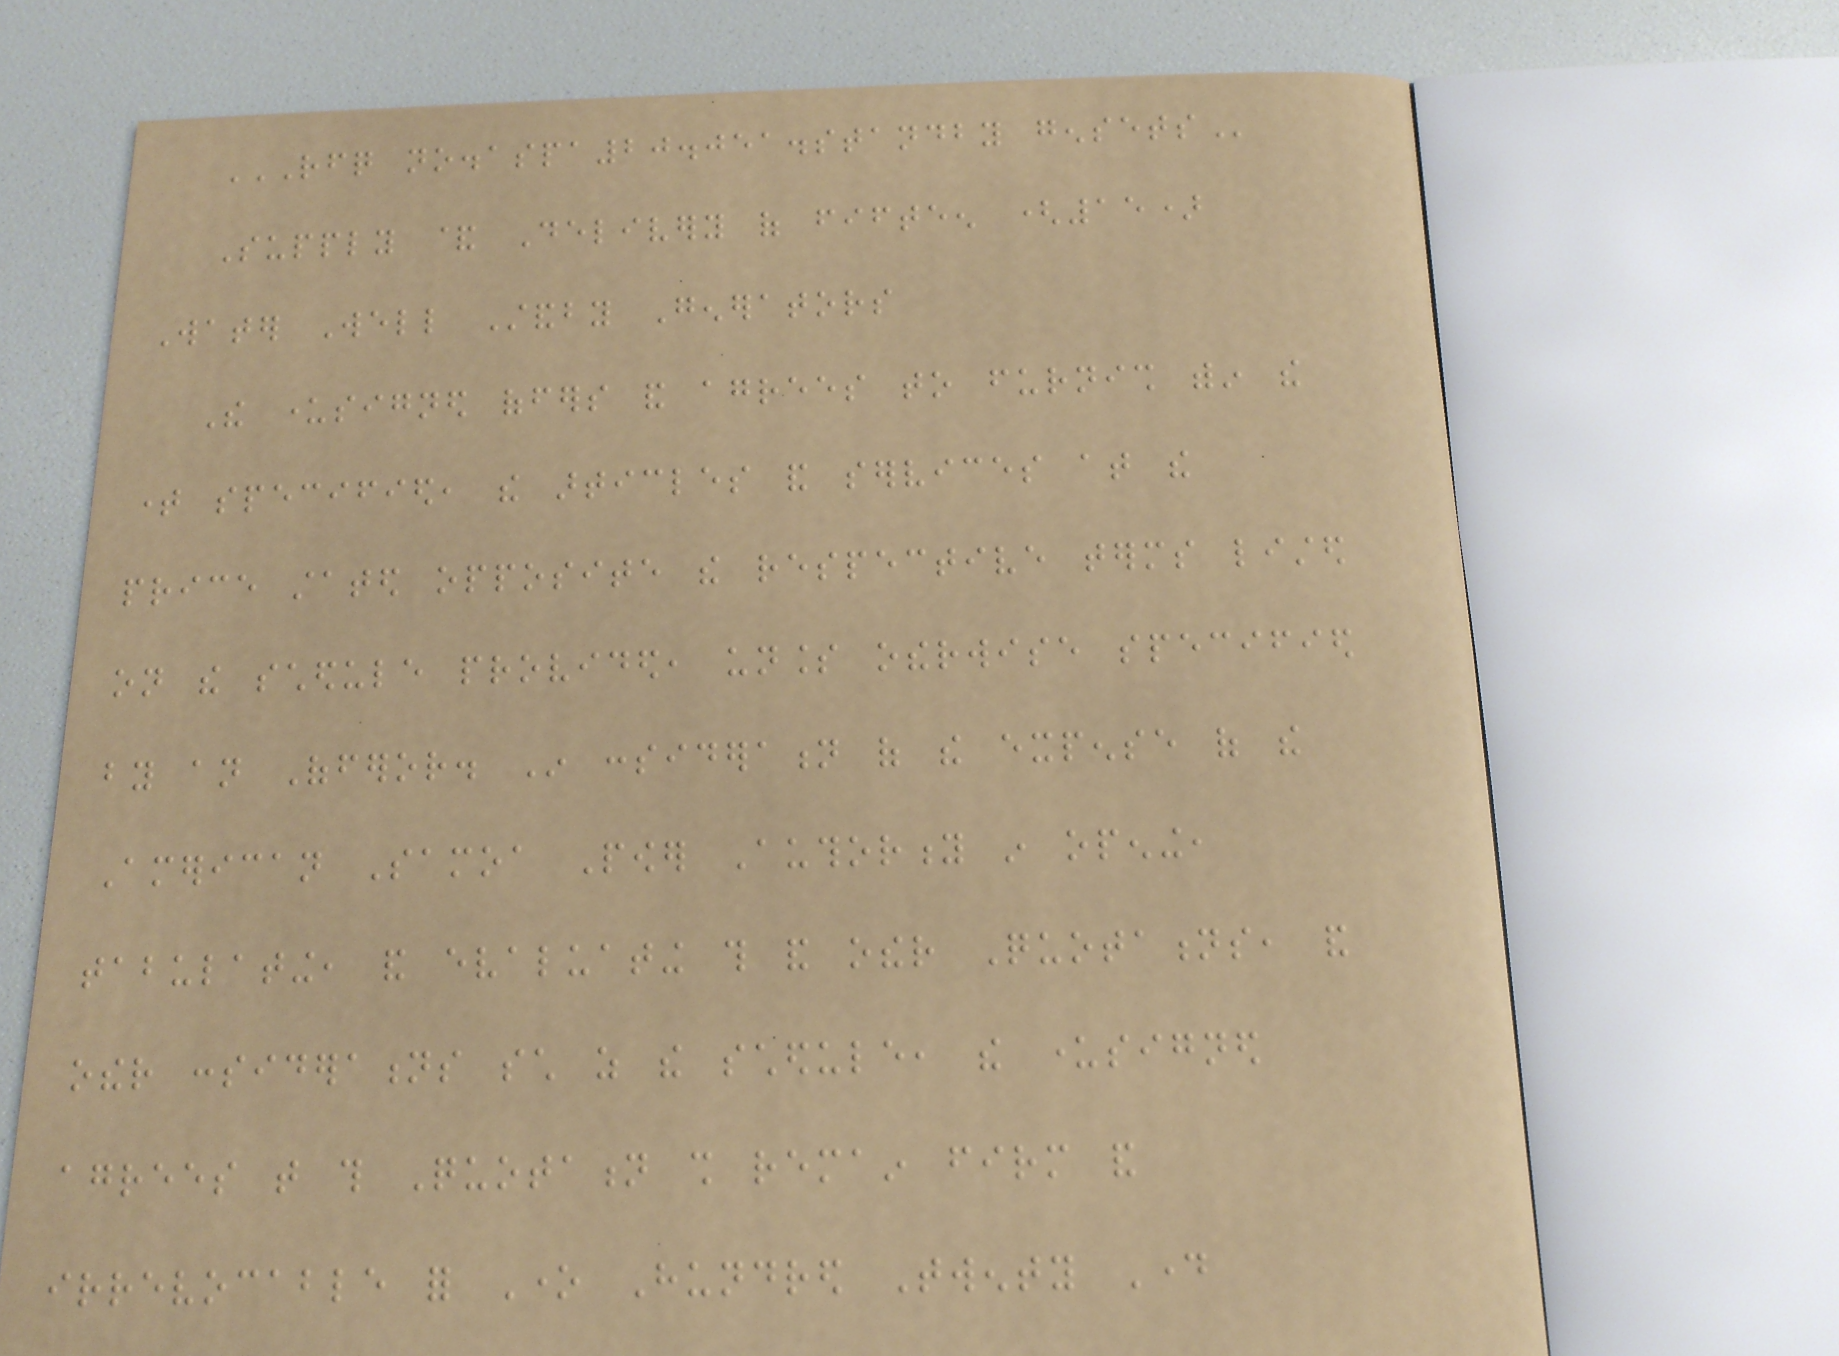RFQ NO.ASPA20.051.STANDBY GENSETS
Supply & Delivery of fifteen (15)
Water Well Standby Generators
The undersigned offers and agrees to furnish within the
time specified, the articles and services at the
price stated opposite the respective terms listed
on the schedule provided, unless otherwise specified
by an Offeror. In consideration of the expense of the
American Samoa Power Authority in opening,
tabulating, and evaluating this and other Quotations, and
other considerations such as the schedule, the undersigned
agrees that this Quotation shall remain firm and
irrevocable for One Hundred Twenty Day
